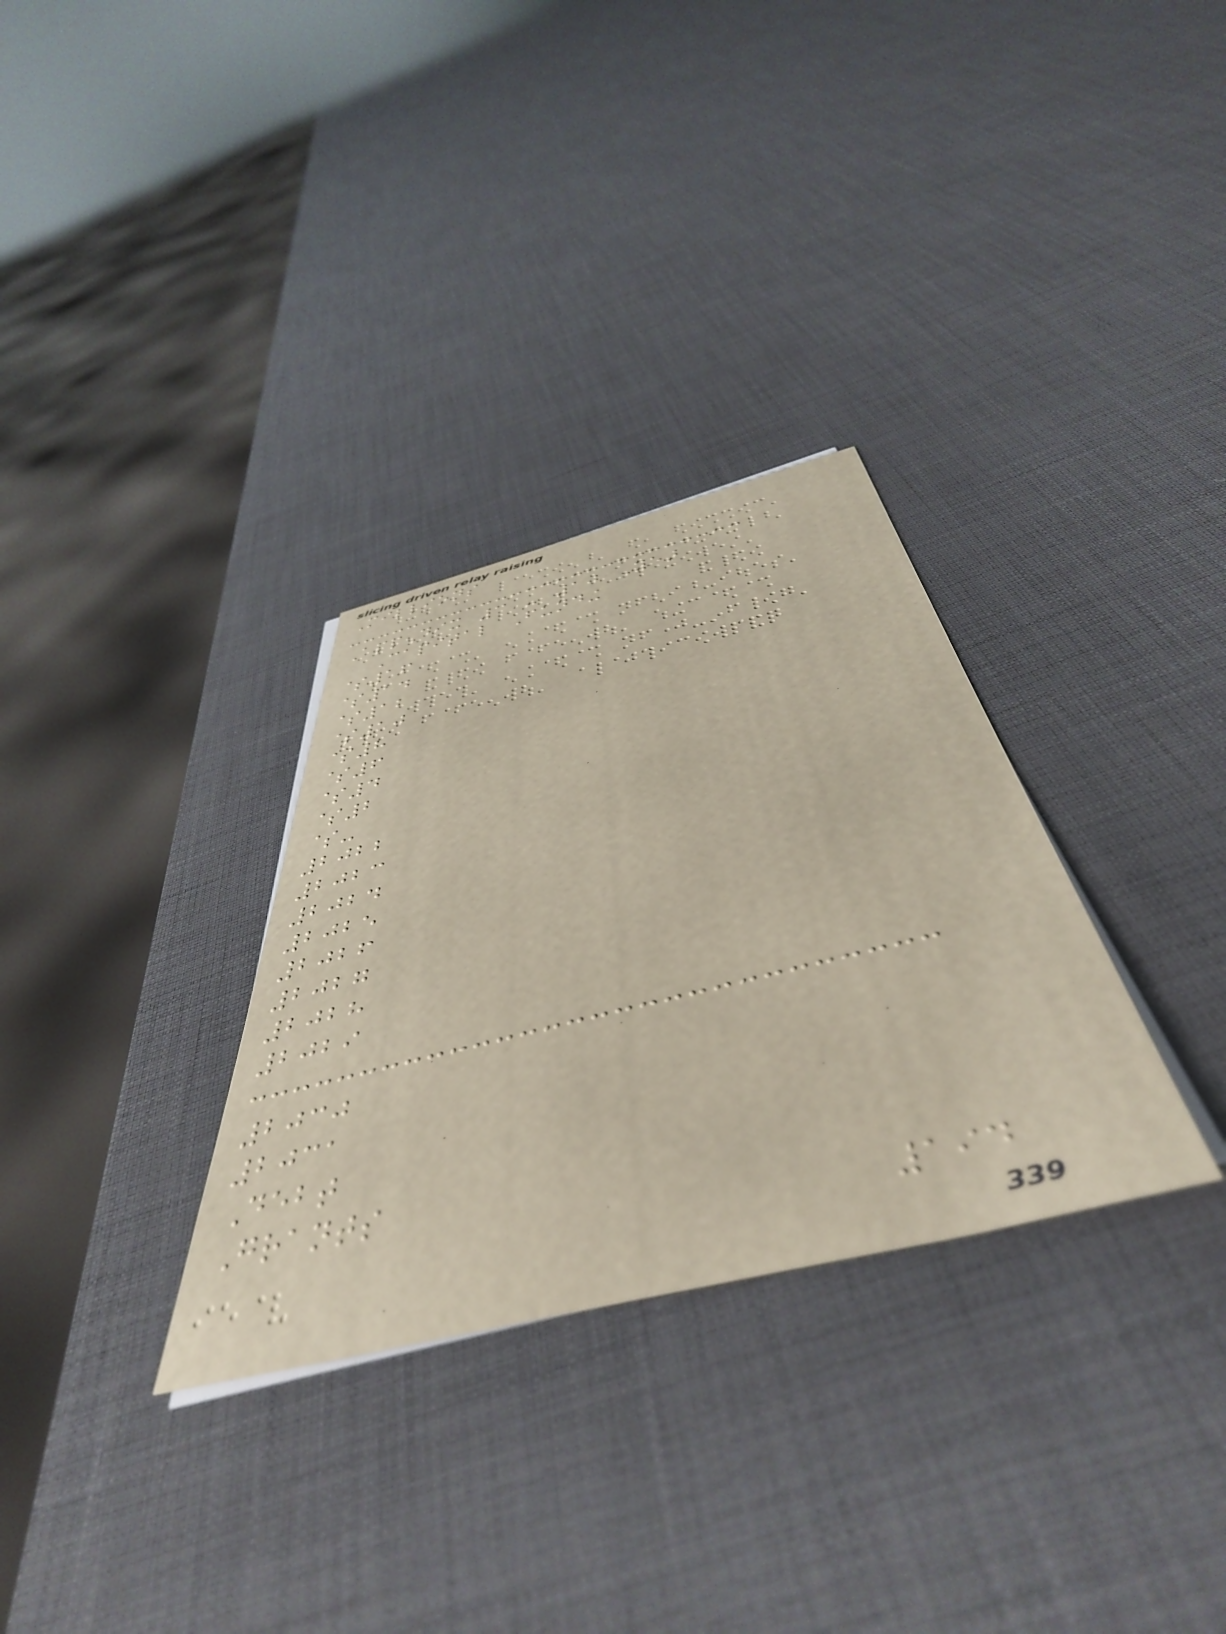Millions
Appendix 3 - 10 Year
Capital Funding
$16
$14
$12
$10
$8
$6
$4
$2
$-
2022
2023
2024
2025
2026
2027
2028
2029
2030
2031
Debt
Grants
194
